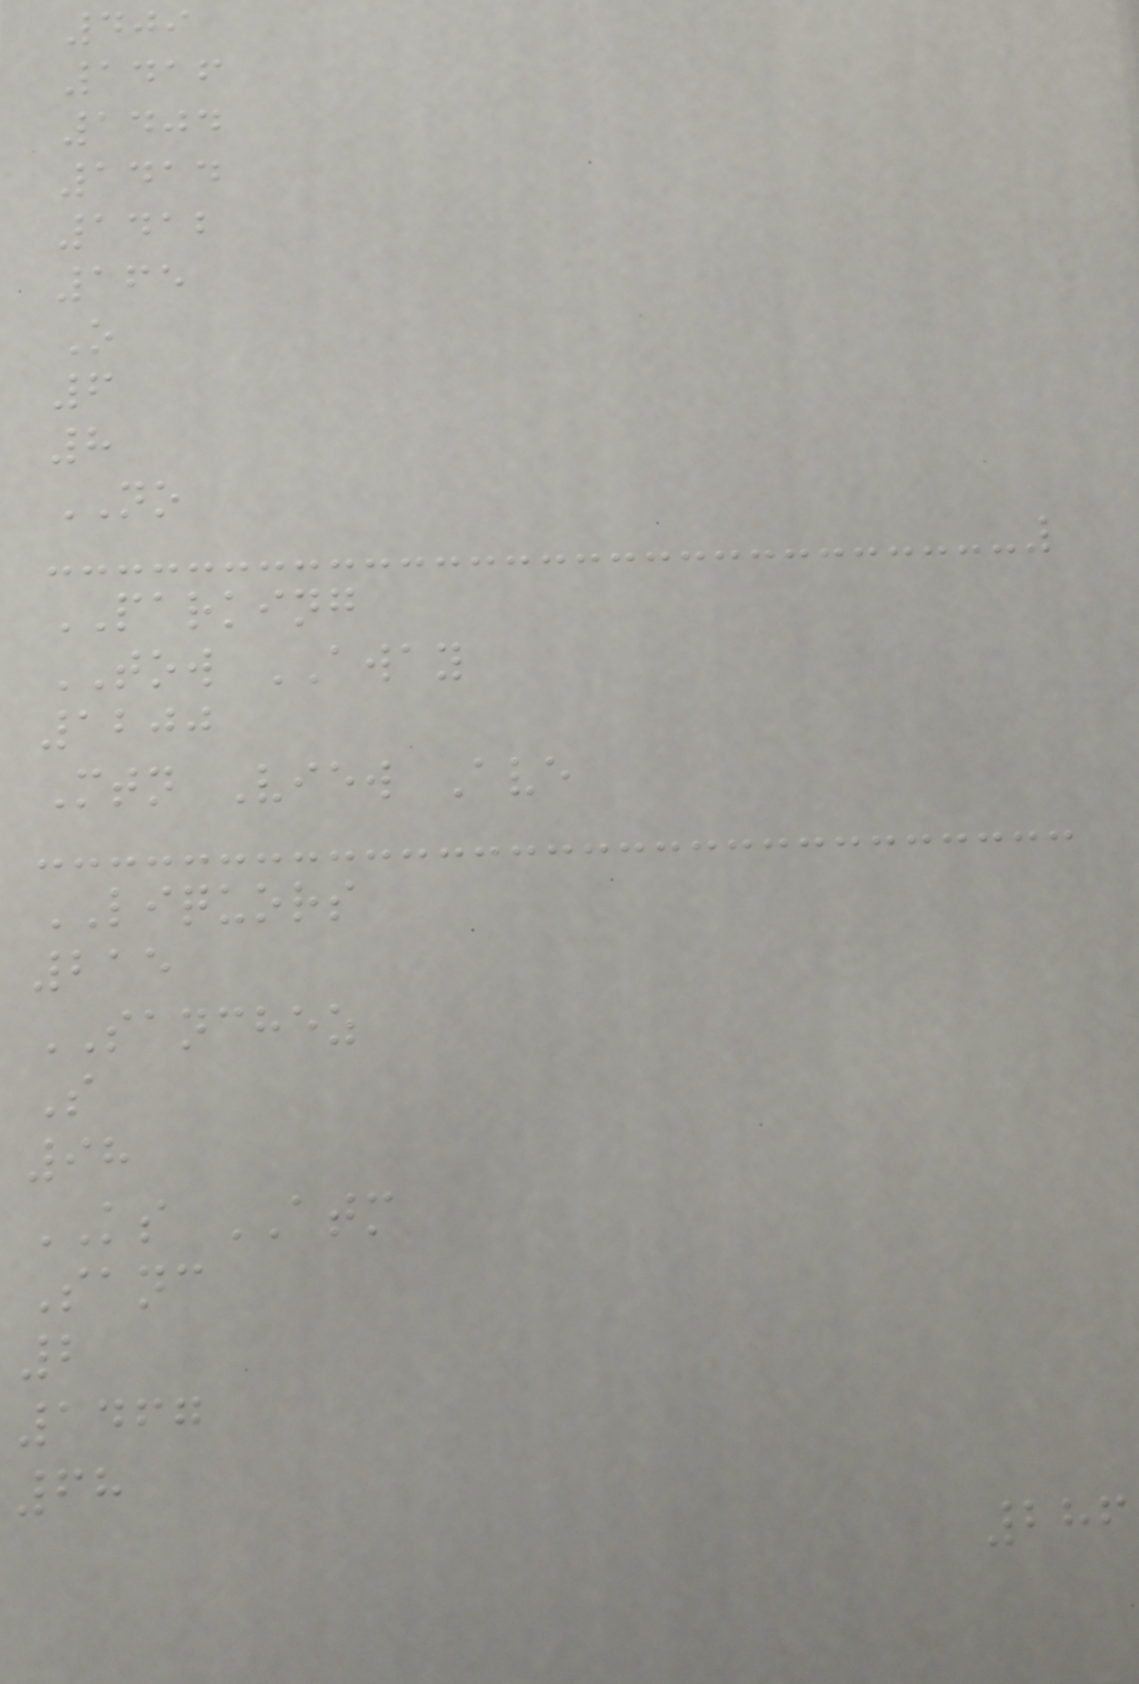409
1416
1404
1414
1412
165
O
6
8
NO
PARKING
TOW AWAY
1200
Mtn View Ave
LIQUORS
215
SANCHEZ
S
98
KS ATM
Sanc
2
1467
68
286
